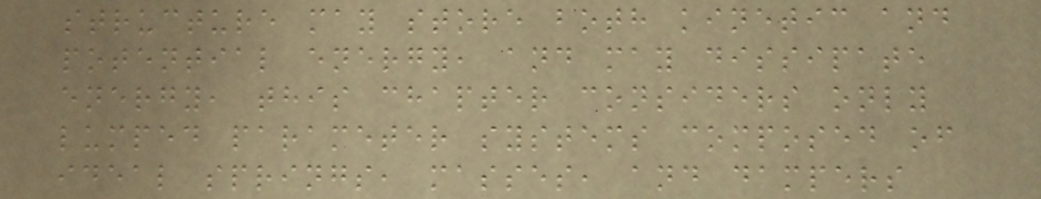structure may store both kinetic and
potential energy, and may dissipate
energy, this chapter considers only
lumped parameter systems composed of
ideal springs, masses, and dampers
